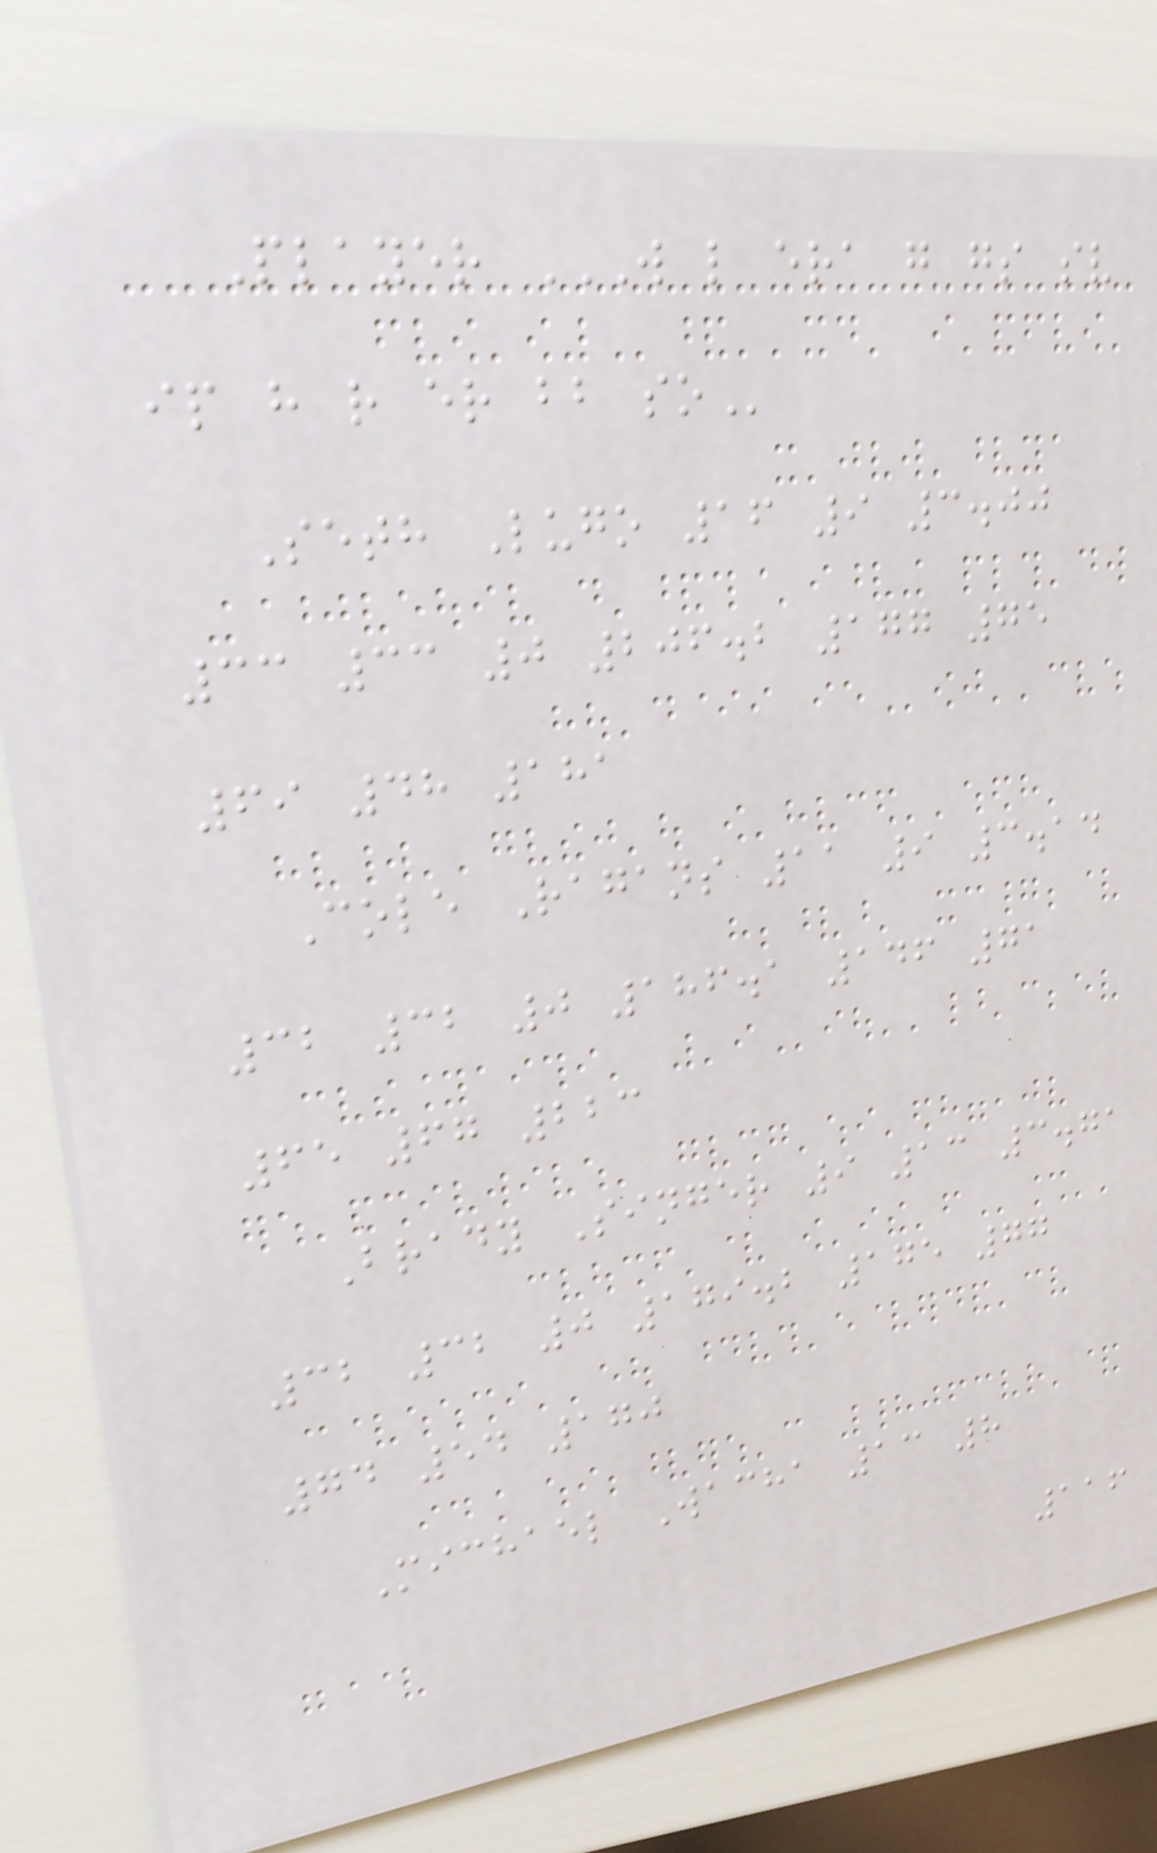Player W L ERA G GS SV
IP H R ER BB SO
Seth Lugo 16 9 3.00
33 33 0 206.2 177 75
69 48 181
Cole Ragans 11 9 3.14
32 32 0 186.1 146 71
65 67 223
Brady Singer 9 13 3.71
32 32 0 179.2 175 77
74 54 170
Michael Wacha 13 8
116
